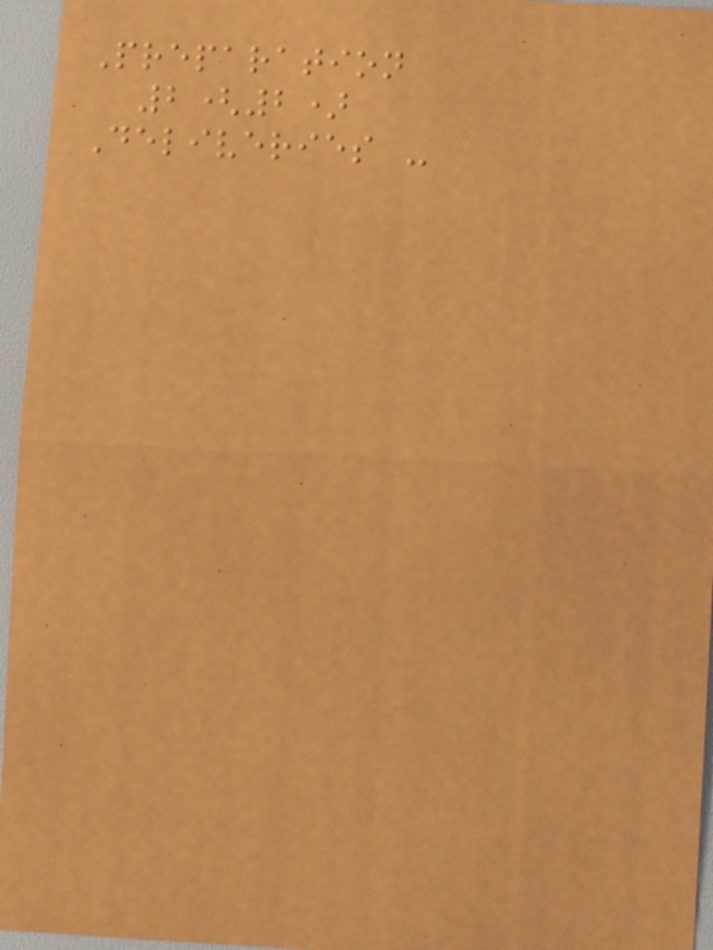Preparation
2(2)
Deliveries -
